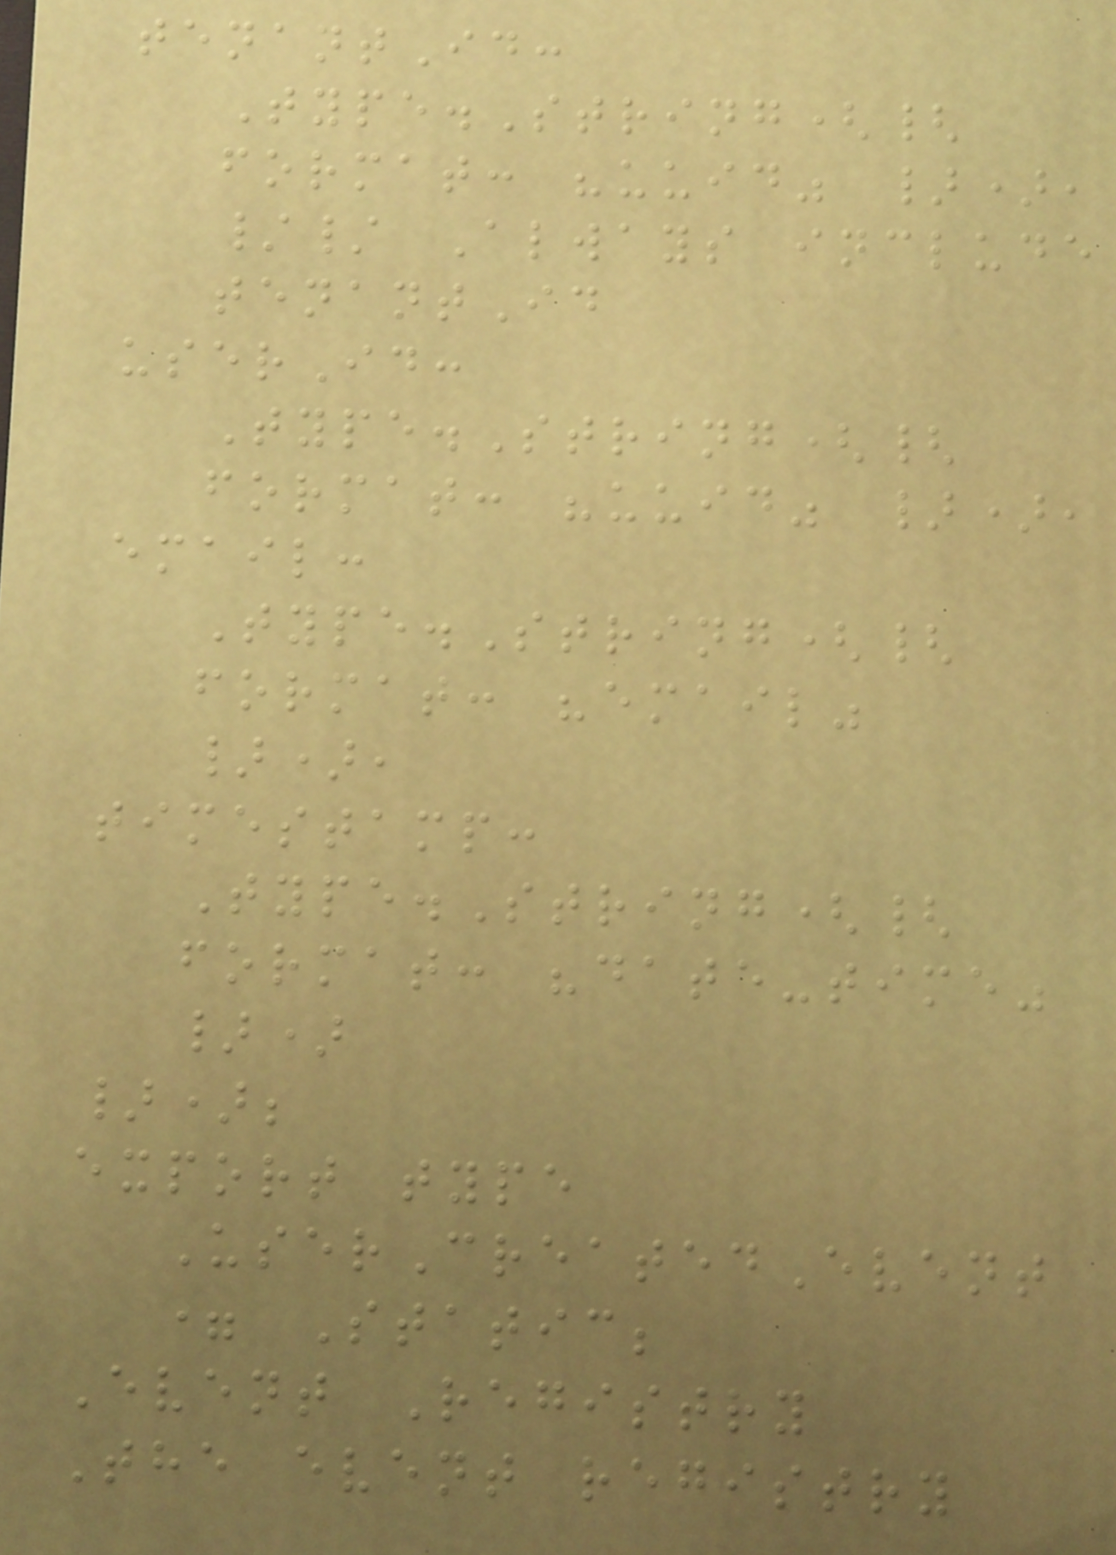tenantId:
Type.String({
format: "uuid" }),
// Always include
tenantId
userId:
Type.String({
format: "uuid" }),
email:
Type.String({
format: "email"
}),
timestamp:
Type.String({
format: "date-time"
})
});
export type
UserCreatedEvent
= Static;
Event Registry
The event registry
